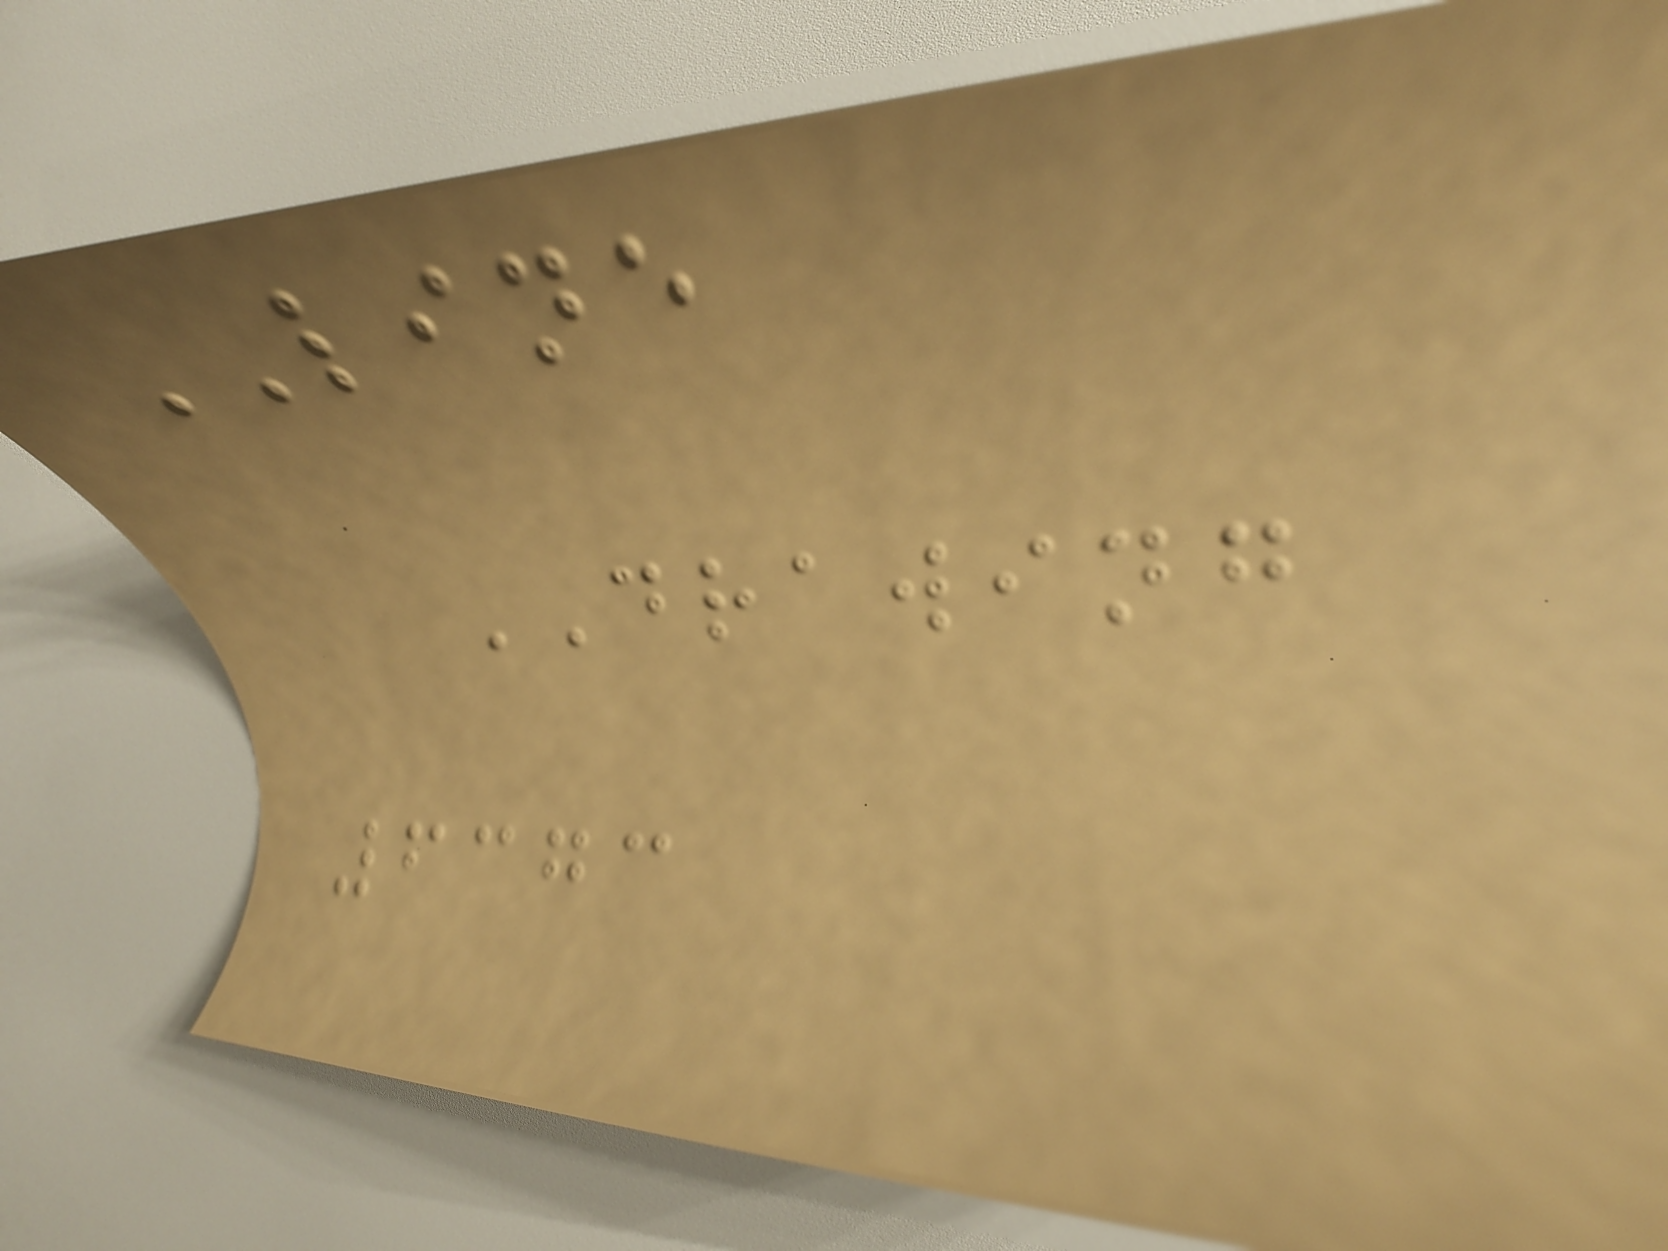LINE
DRAWING
6373
